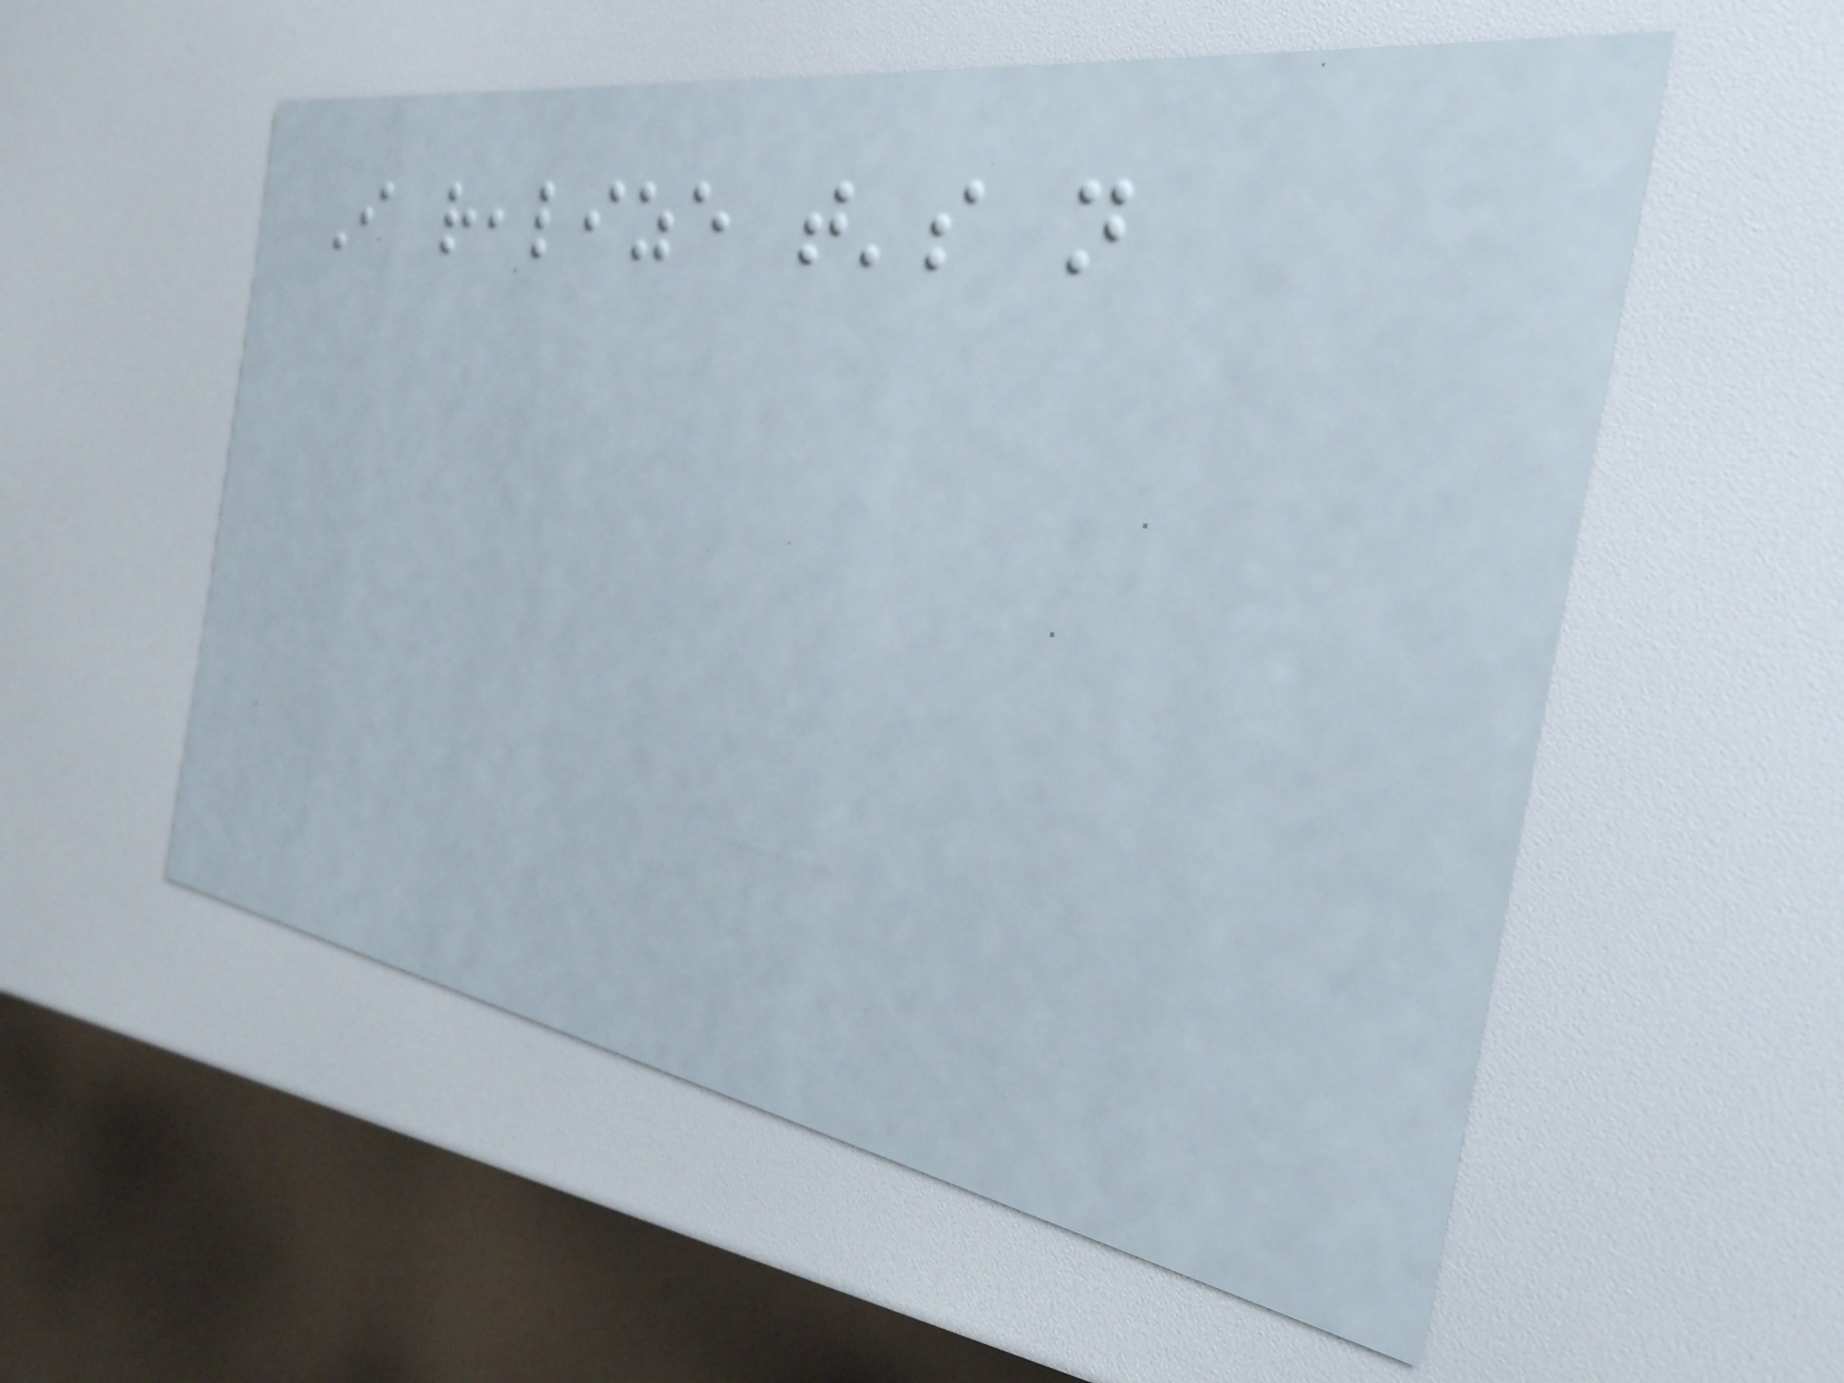I realize that's not
